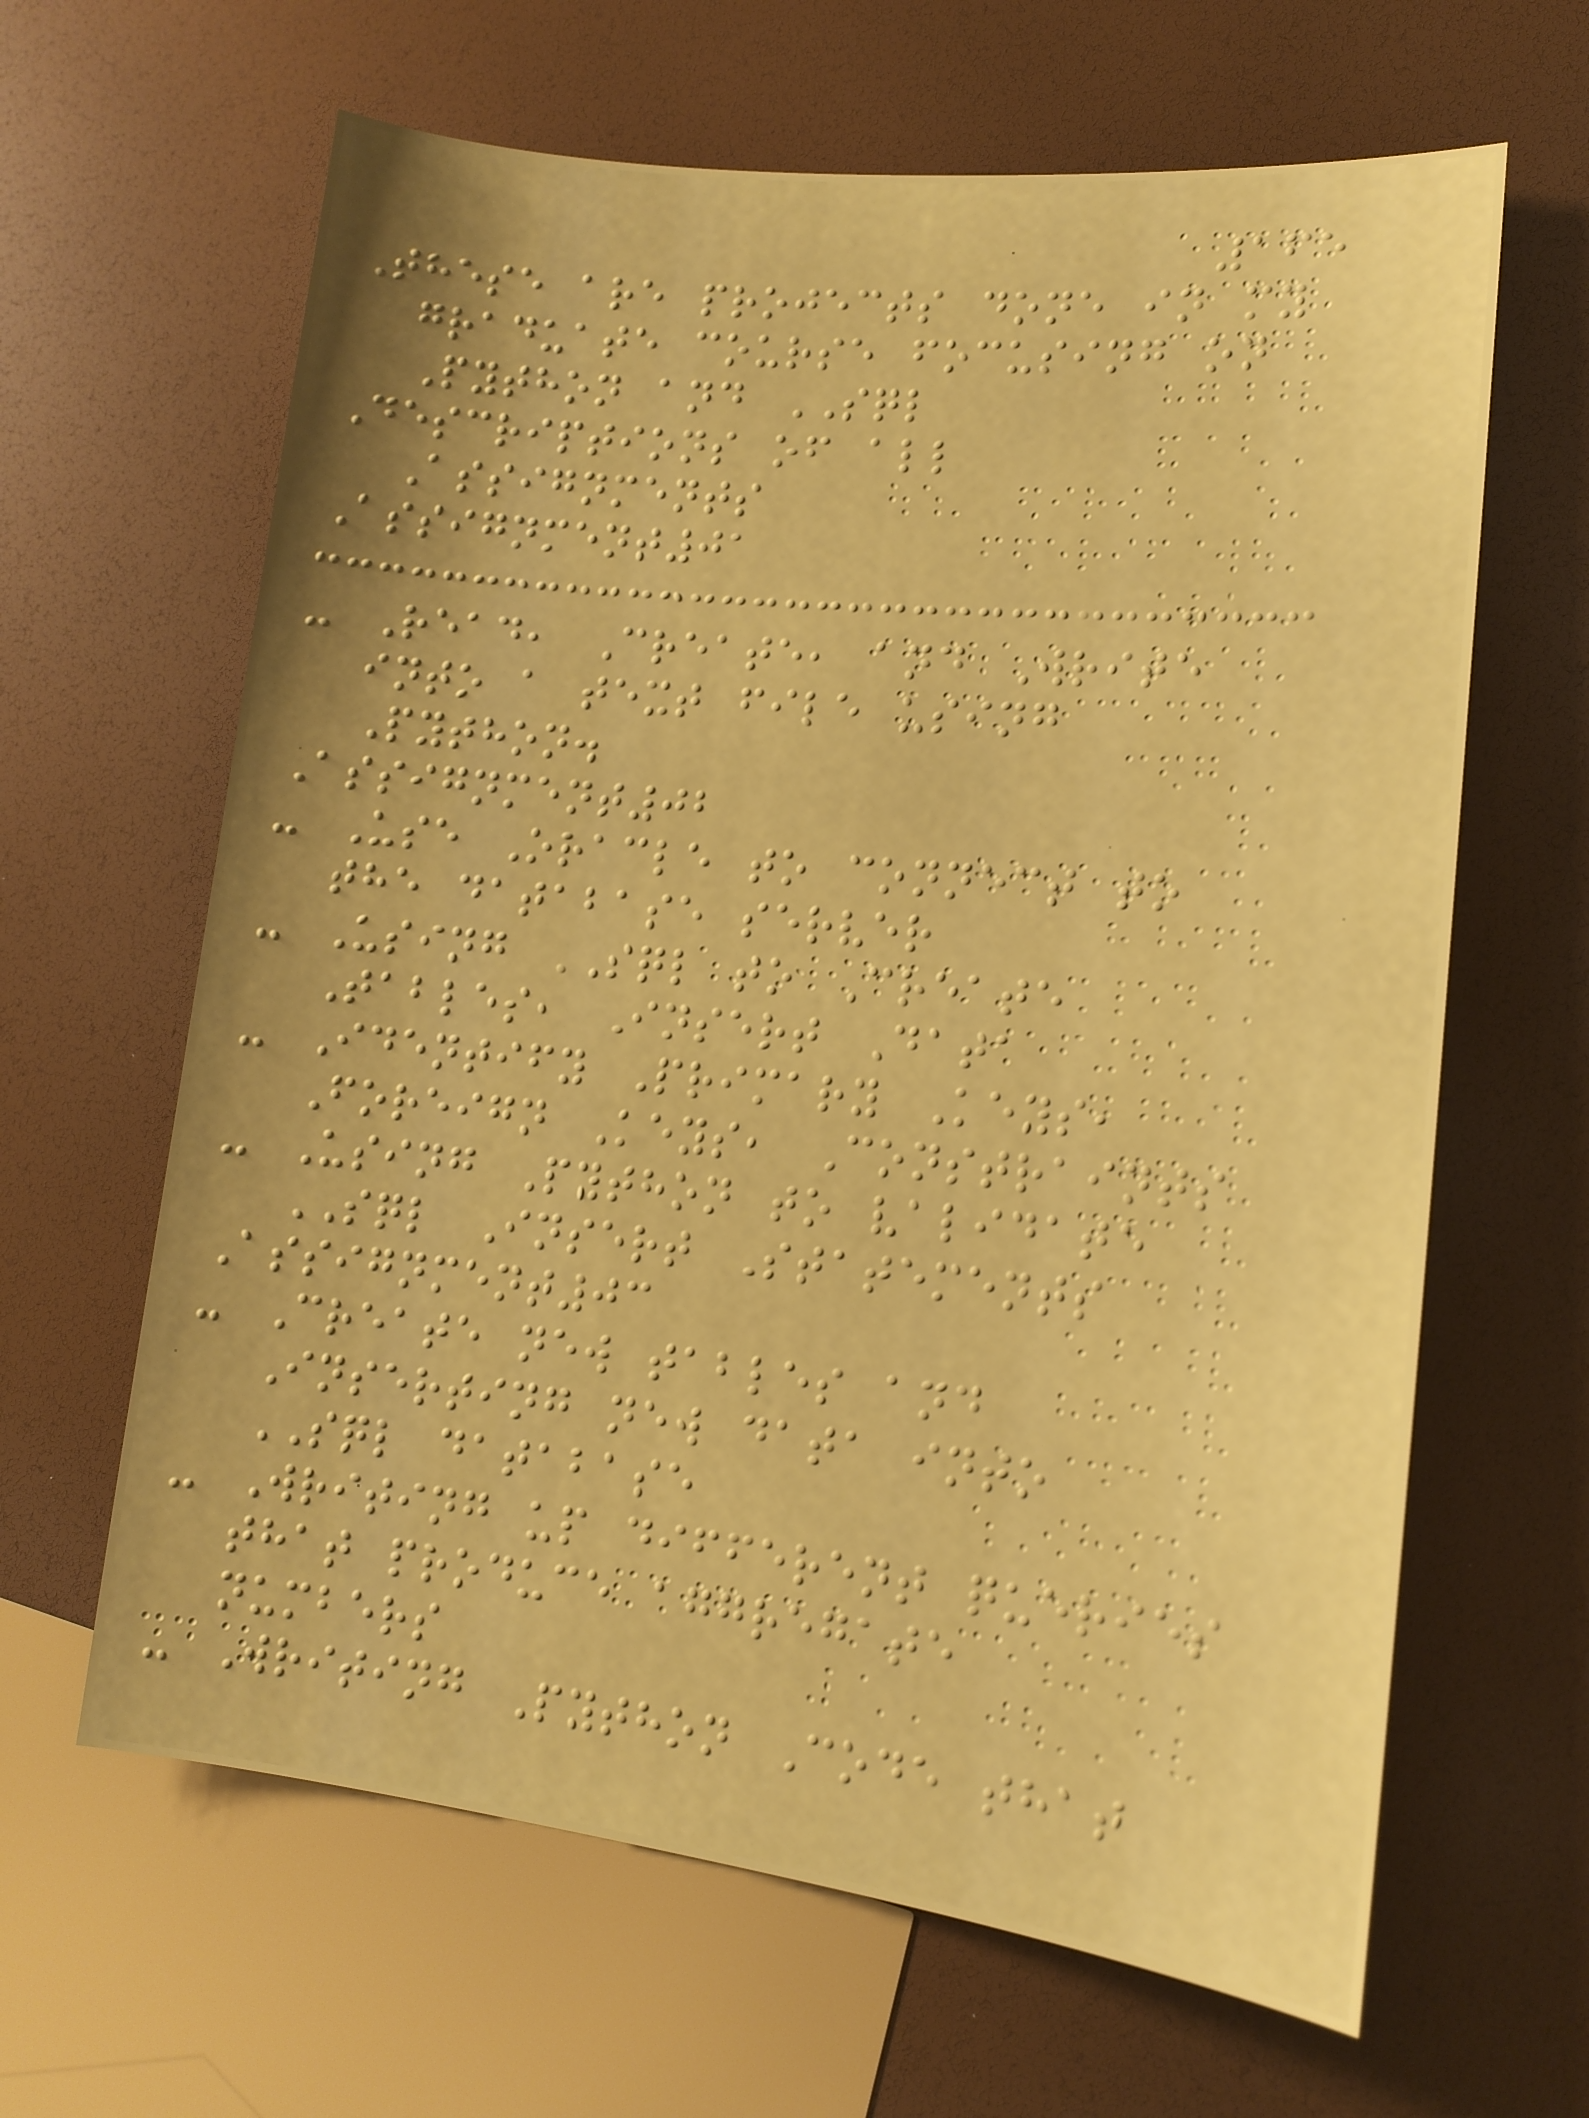165
These are projects done in my
graduate course focusing on
Python and SQL
Descriptions of all
Assignments
Assignment01
- Read, Create, and Write
into a text file using
Python.
Assignment02
- Use Oracle to connect to
the database server
- Using SQL to Create
Tables, Insert Data
- Identify Primary Keys,
Foreign Keys, Constraints
- Using Python to validate
SQL Insert Statements
Assignment03
- Create new tables and
Inserting new data into
SQL database
- Writing up different queries
that produce aggregate
numbers
- Writing Python Code that
